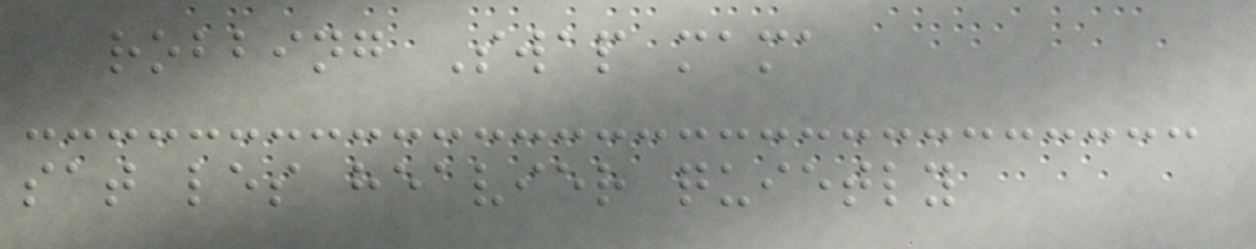robbing Swap mama
sat les heavier quietly
